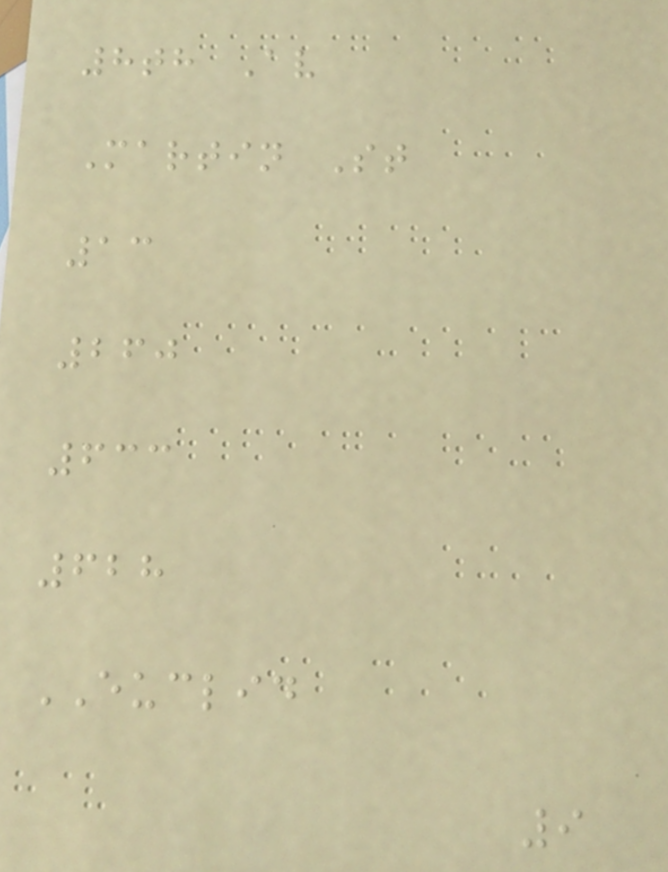8th Av
Martin St
13
260
633
628
EUCLID
9
